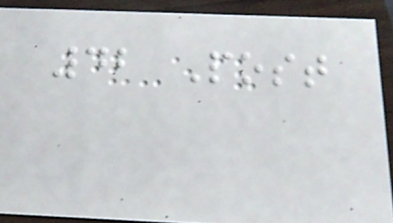42 Post
